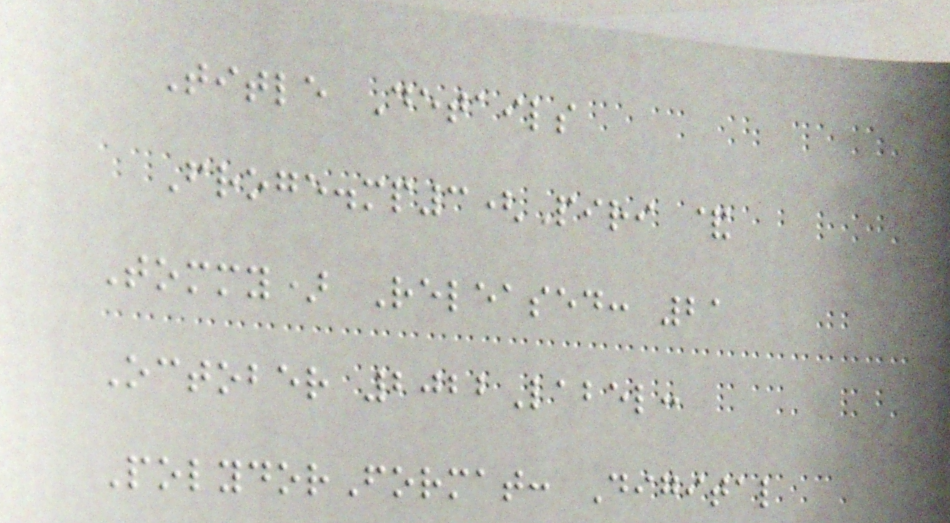Title Details
Froge.mp3(Piri &
Tommy) Released: 21
October 2022Label:
PolydorFormat: Digital
